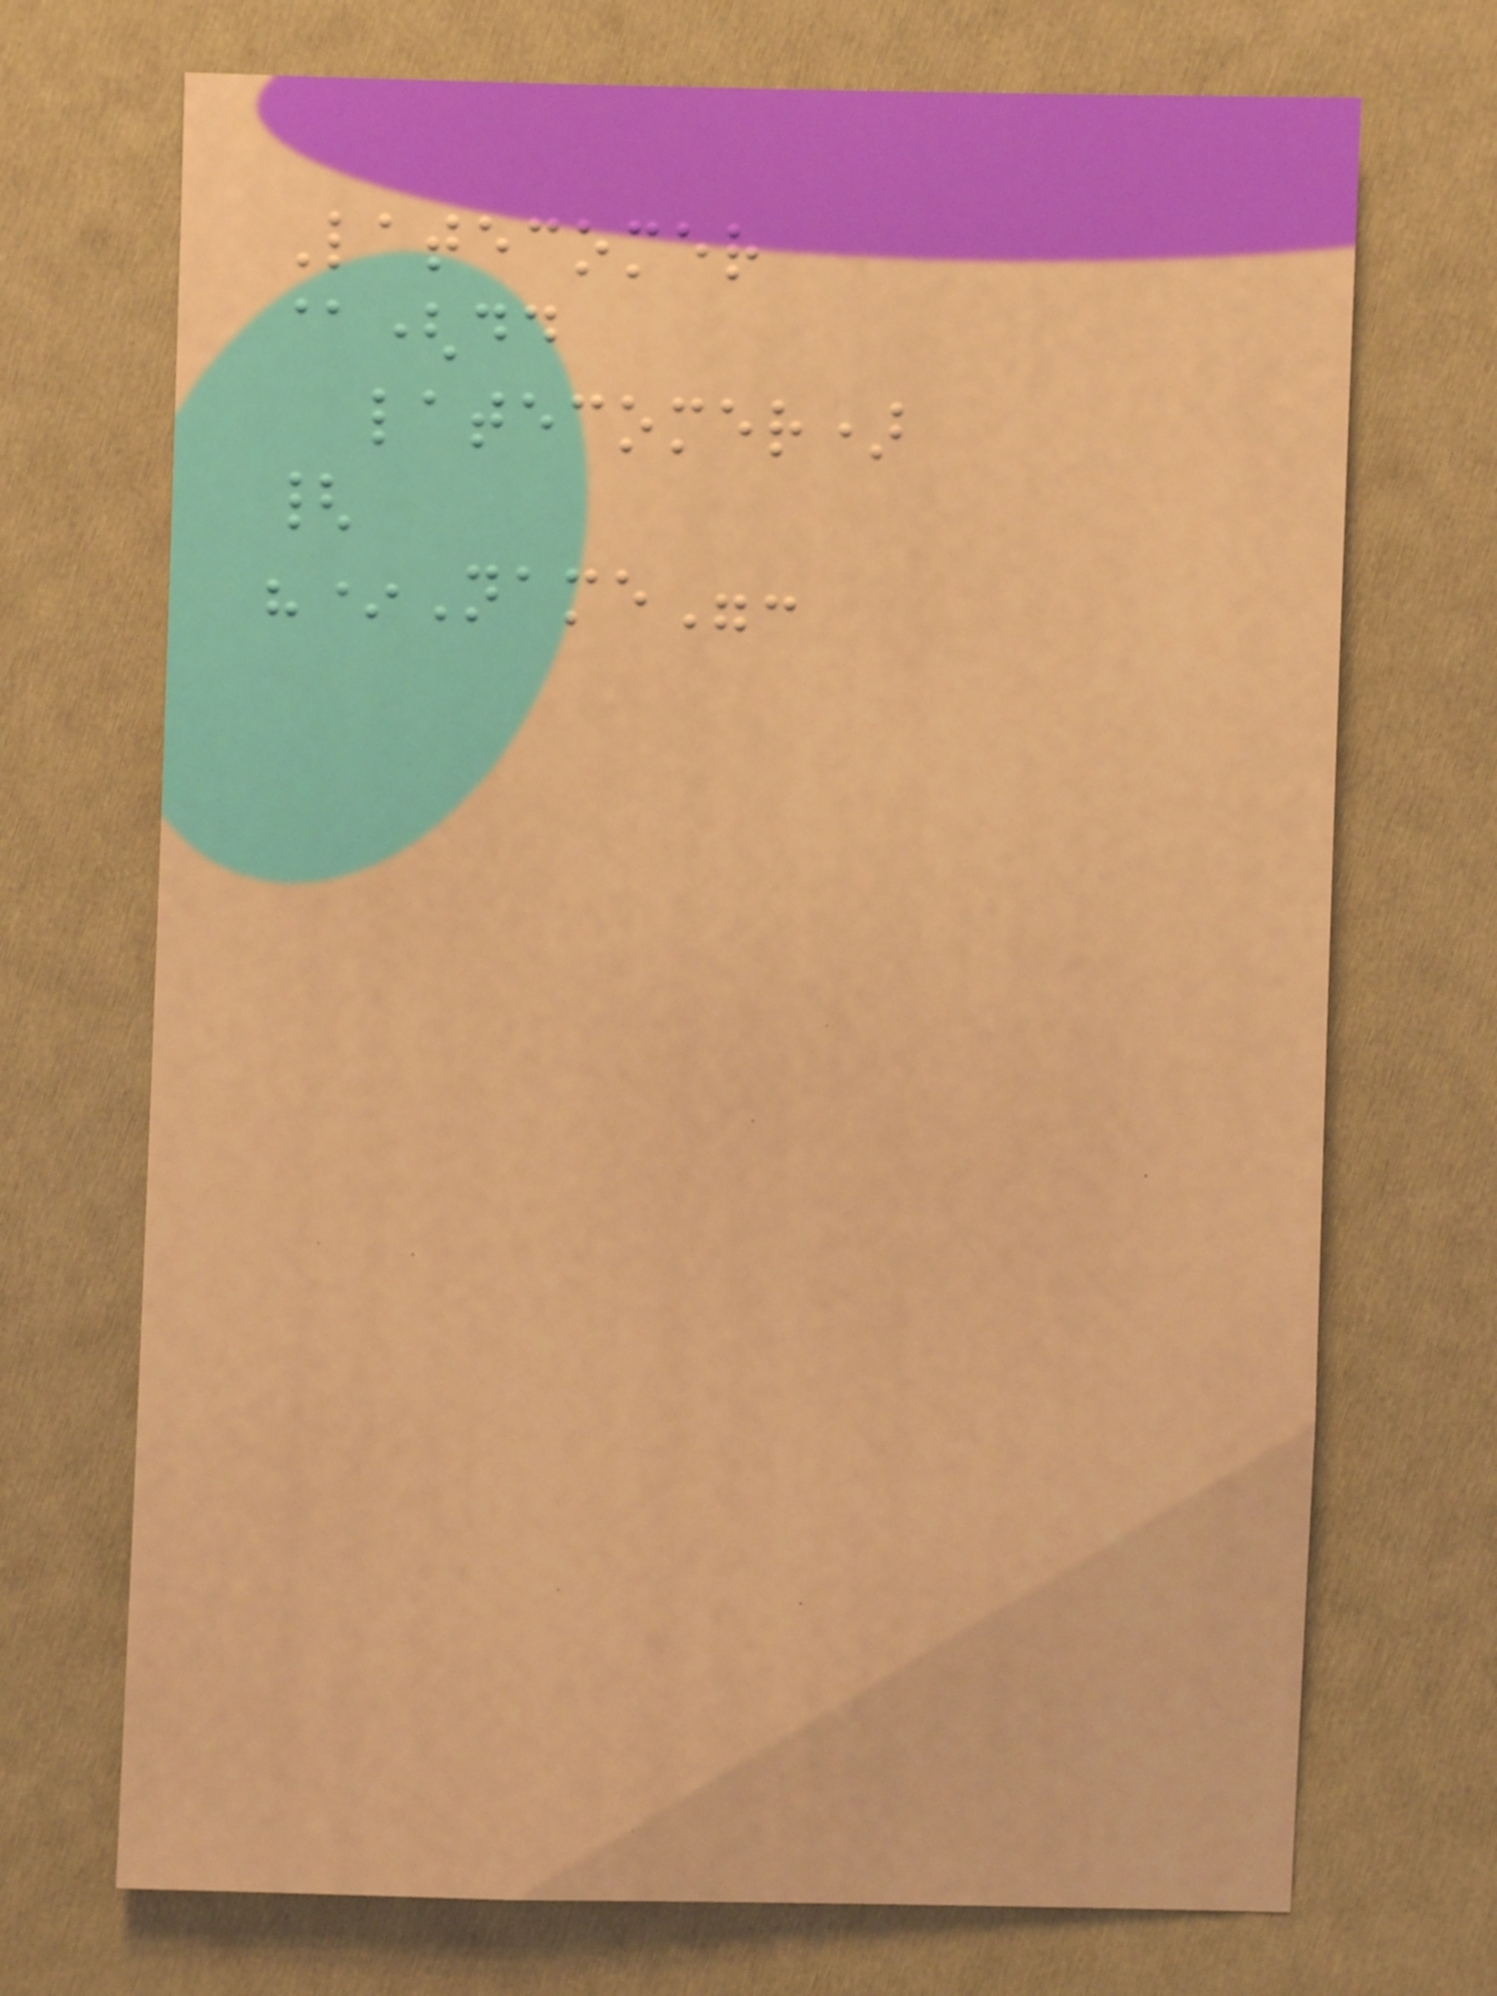Latecomer
@(dd
latecomer)
{
"*Name":
